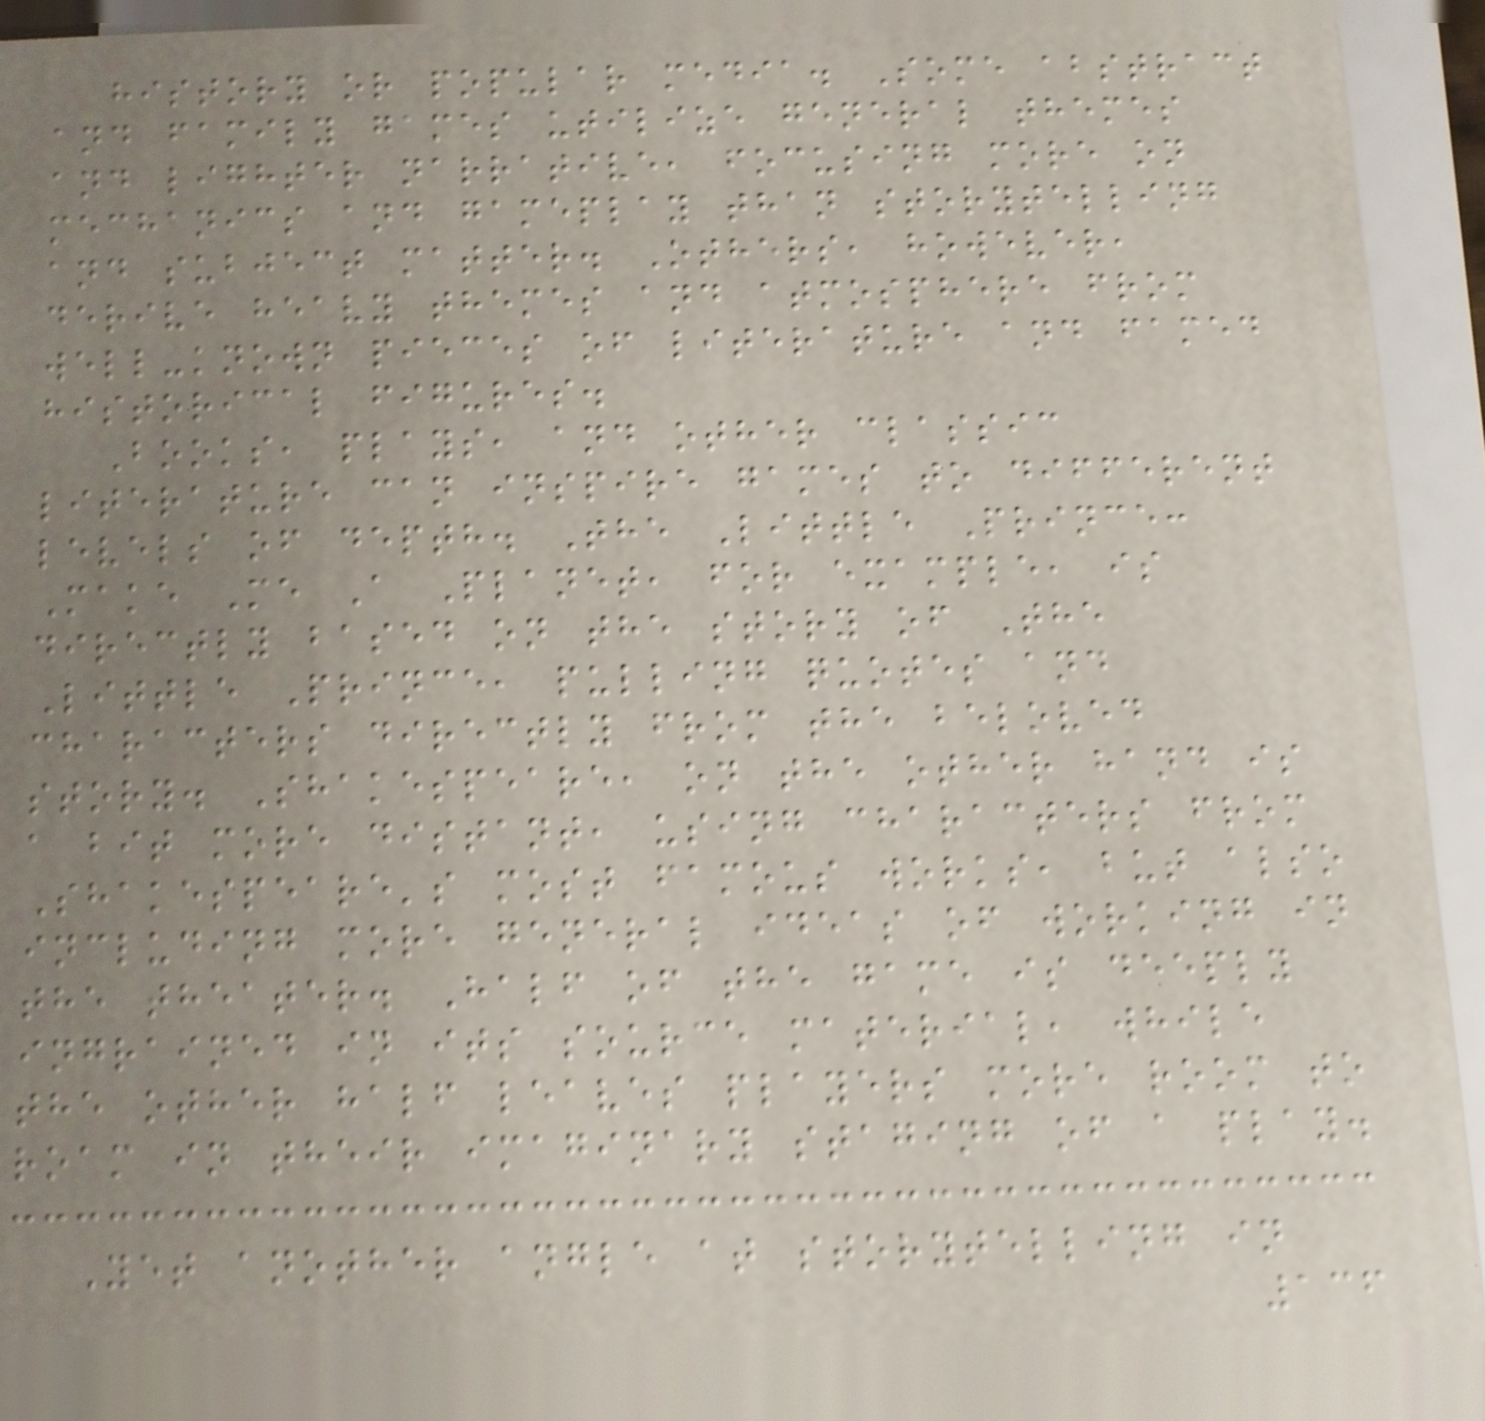history or popular media. Some abstract
and family games utilize general themes
and lighter narrative, focusing more on
mechanics and gameplay than storytelling
and subject matter. Others, however,
derive heavy themes and atmosphere from
well-known pieces of literature and famed
historical figures.
Books, plays, and other classic
literature can inspire games to different
levels of depth. The Little Prince:
Make Me A Planet, for example, is
directly based on the story of The
Little Prince, pulling quotes and
characters directly from the beloved
story. Shakespeare, on the other hand is
a bit more distant, using characters from
Shakespeare's most famous works, but also
including more general ideas of working in
the theater. Half of the game is deeply
ingrained in its source material, while
the other half leaves players more room to
roam in their imaginary staging of a play.
Yet another angle at storytelling in
136
